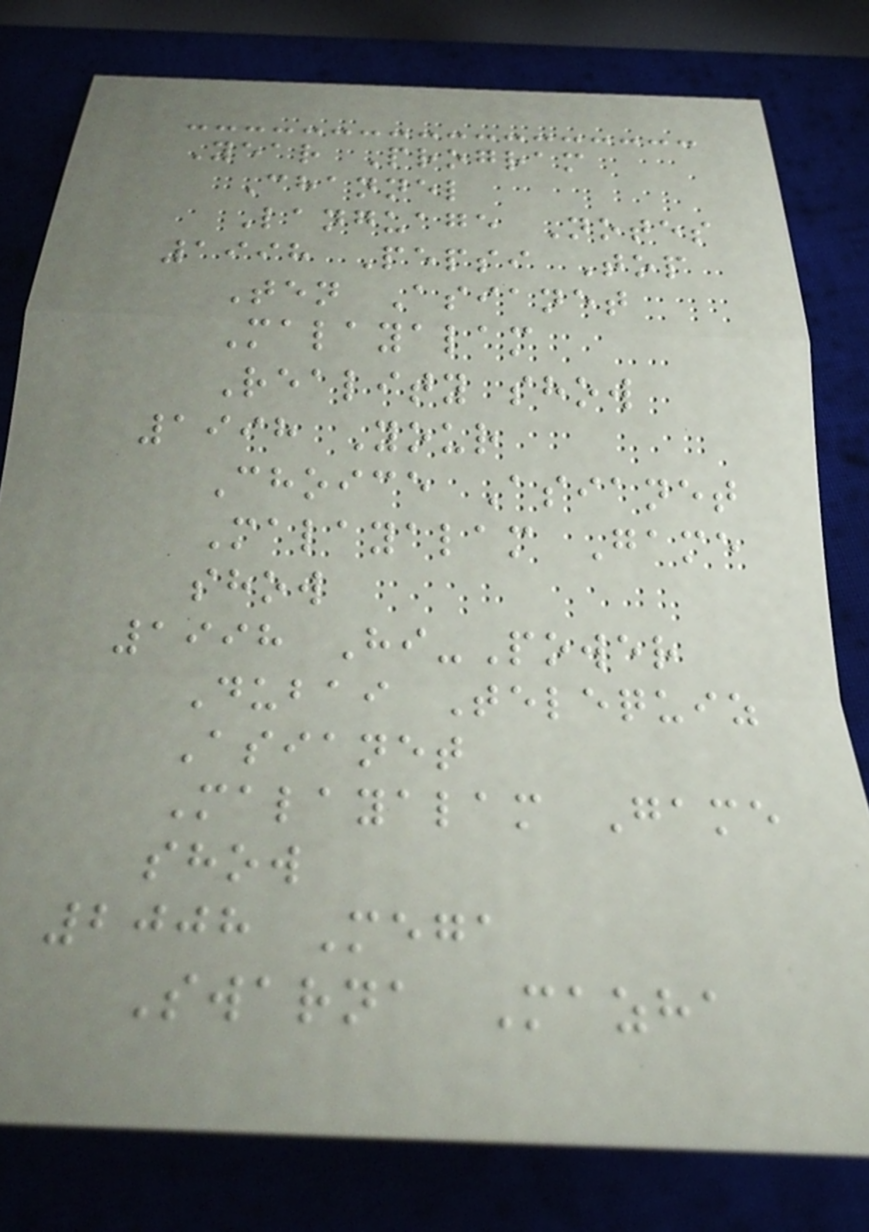Year Program
Channel
Language Notes
1998 Pepsi Top
Ten Asianet
Malayalam
Reality show
1998 Your
Choice Asianet
Malayalam Game
show
1998 Hi-Power
Dubai Telequiz
Asianet
Malayalam Game
show
2008 Mega
Swarna Mazha
